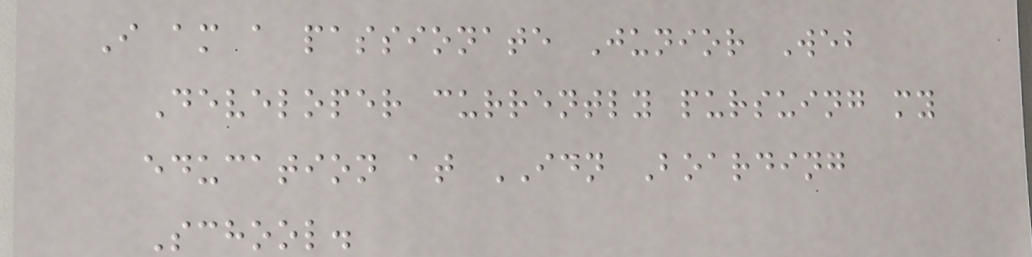I am a passionate Junior Web
Developer currently pursuing my
education at IDN Boarding
School.
